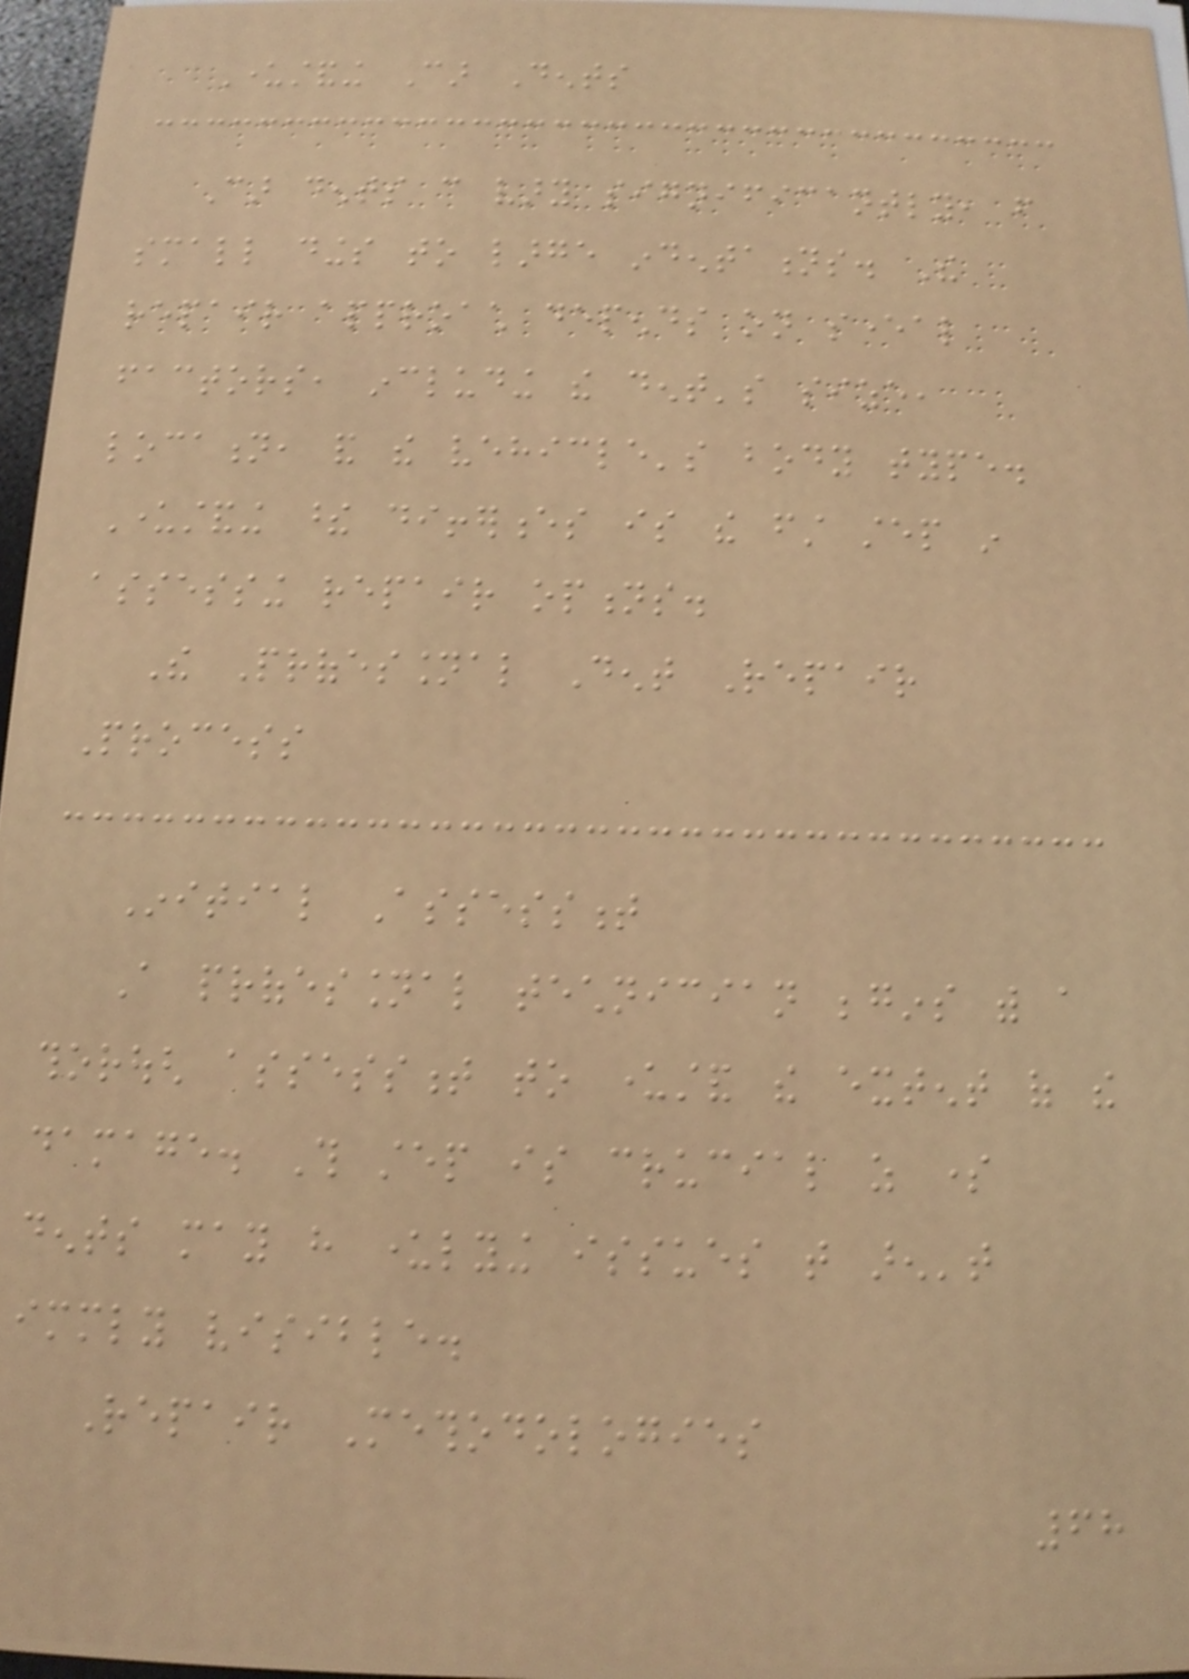Understanding Car Dents
Car dents can vary significantly, from
small dings to large indentations. The
repair approach depends on several
factors, including the dent's size,
location, and the vehicle's body type.
Understanding these differences is the first step in
assessing repair options.
The Professional Dent Repair
Process
Initial Assessment
A professional technician begins with a
thorough assessment to understand the extent of the
damage. This step is crucial as some
dents may have underlying issues that aren't
immediately visible.
Repair Methodologies
68
